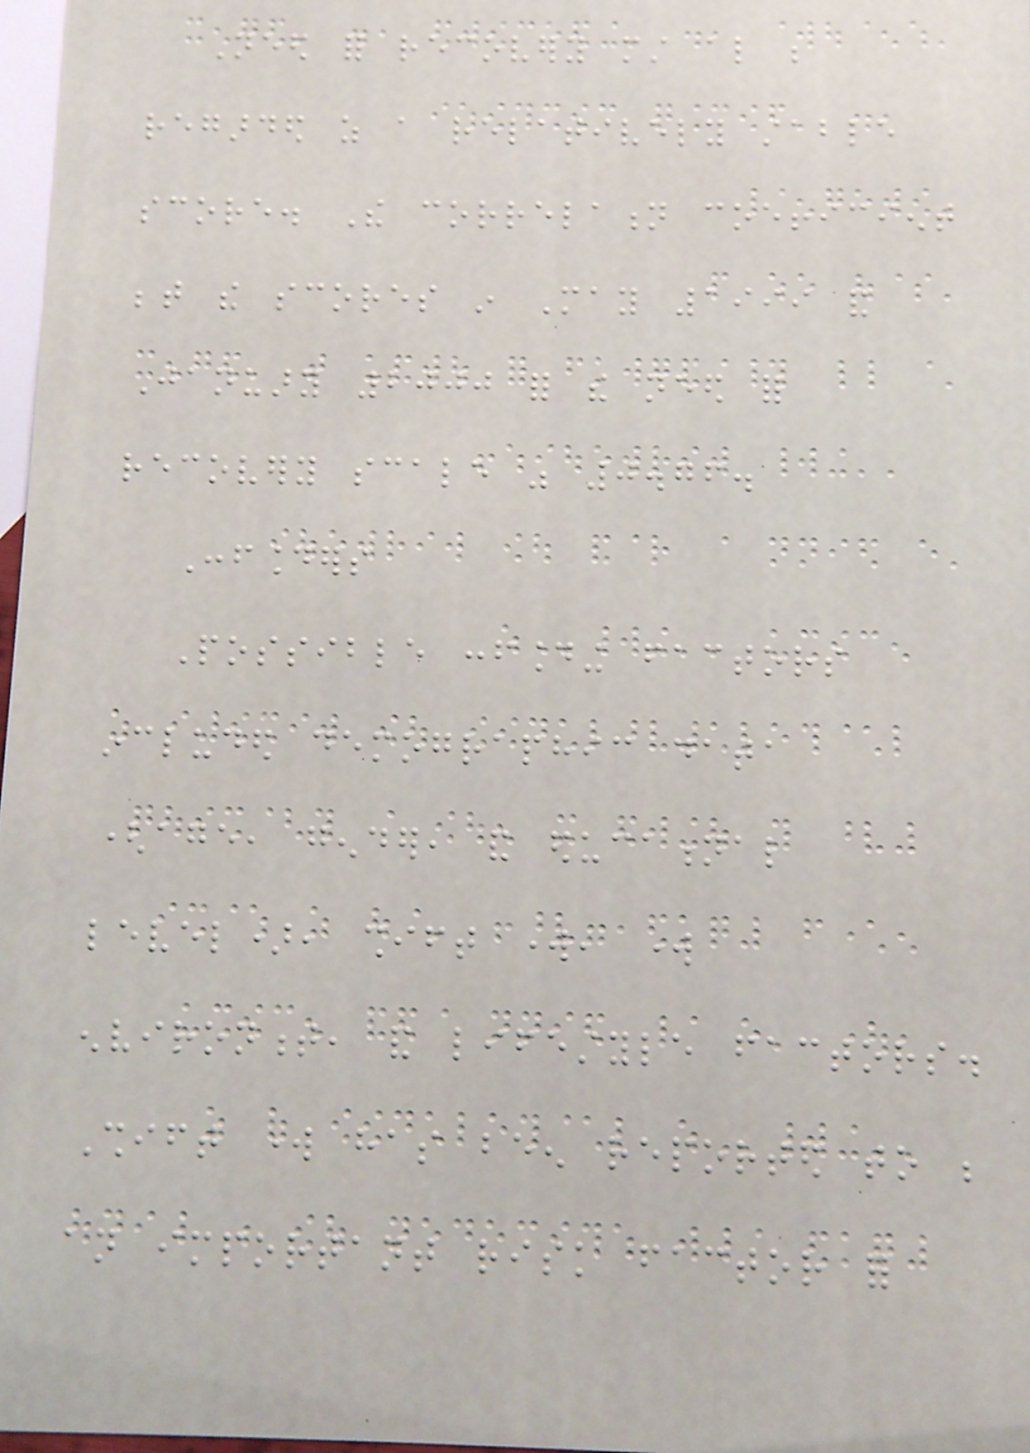Need for recovery must also be
regarded as a relatively stable
score. The correlation coefficient
between the scores in May 1999 and
January 2000 for the need for
recovery scale was 0.76.
Confounders
Possible confounding factors
included demographic data
(age, gender, and educational
level), shift work, work
environment, and lifestyle factors.
Shift work has been reported to be
an important risk factor for
